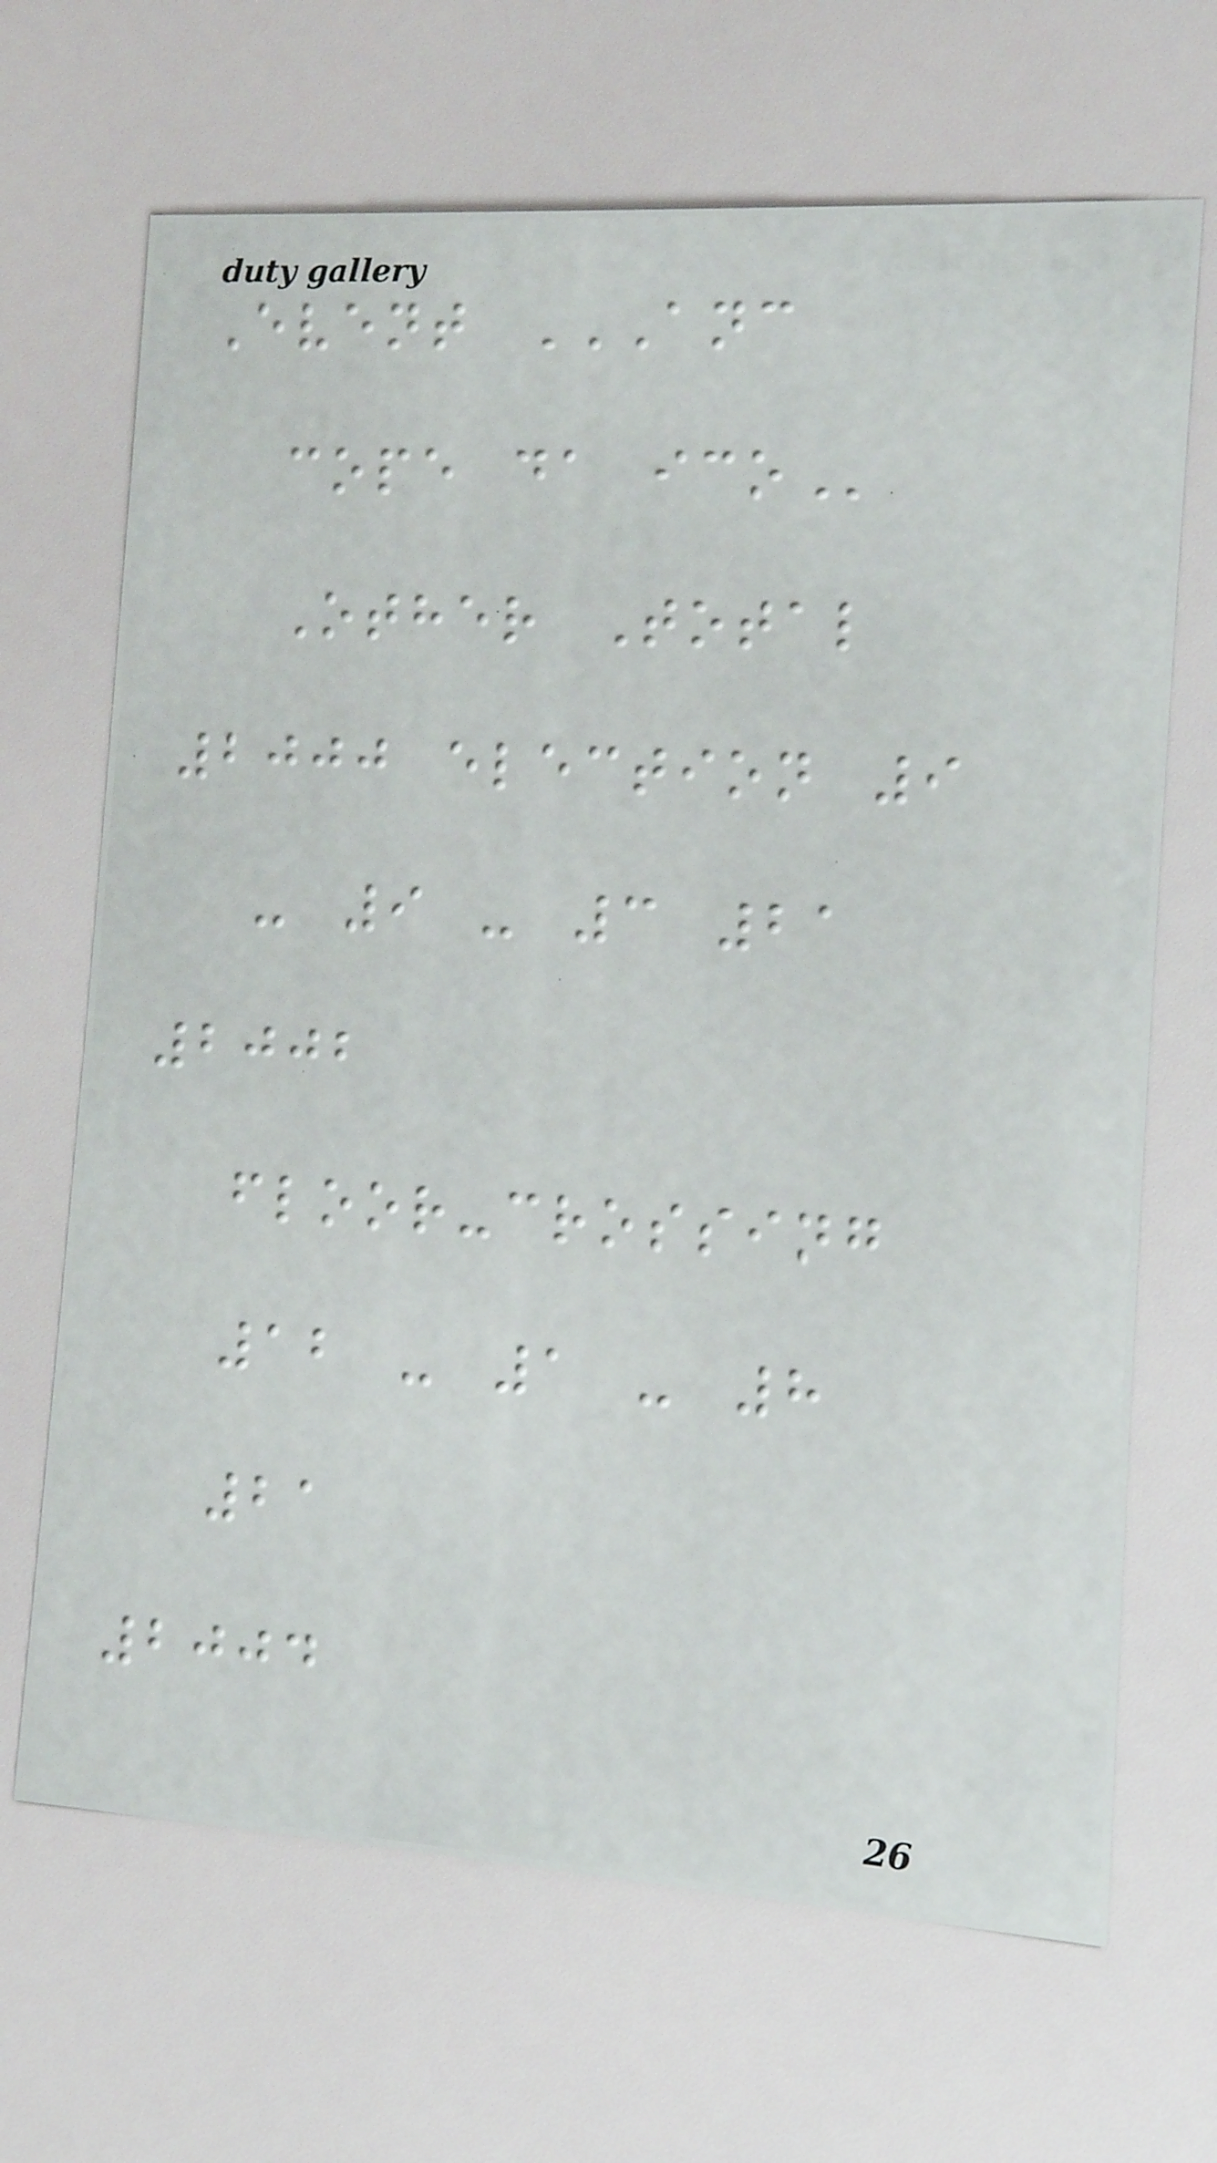Event ANC
COPE DA ICO
Other Total
2000 election 9
- 9 - 3 21
2002
floor-crossing
12 - 1 - 8
21
2004
